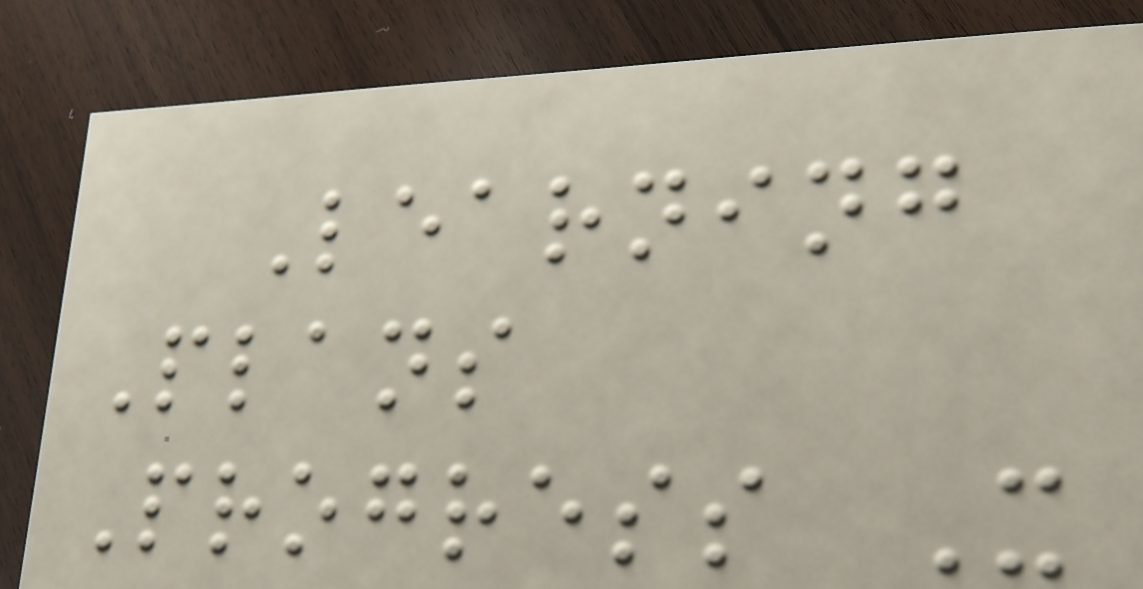Learning
Plans
Progress X
